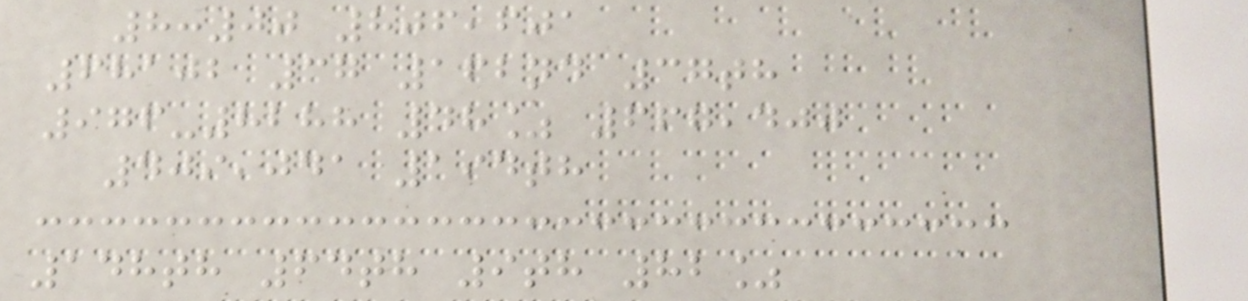8:00 806,601
68102 37 162nd 37th
976-8288 48% 667,400
409,041 194th
148th 64th 9th 82%
